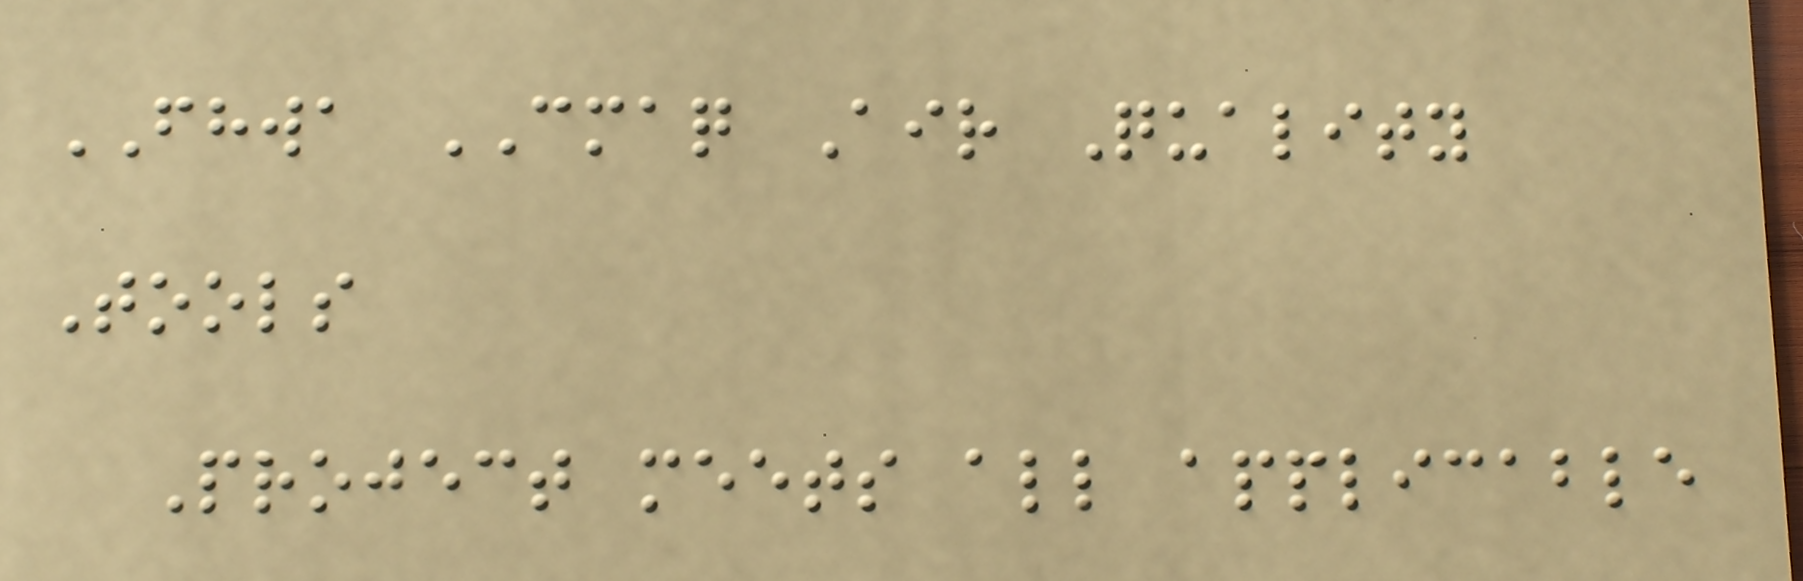FHWA CMAQ Air Quality
Tools
Project meets all applicable
